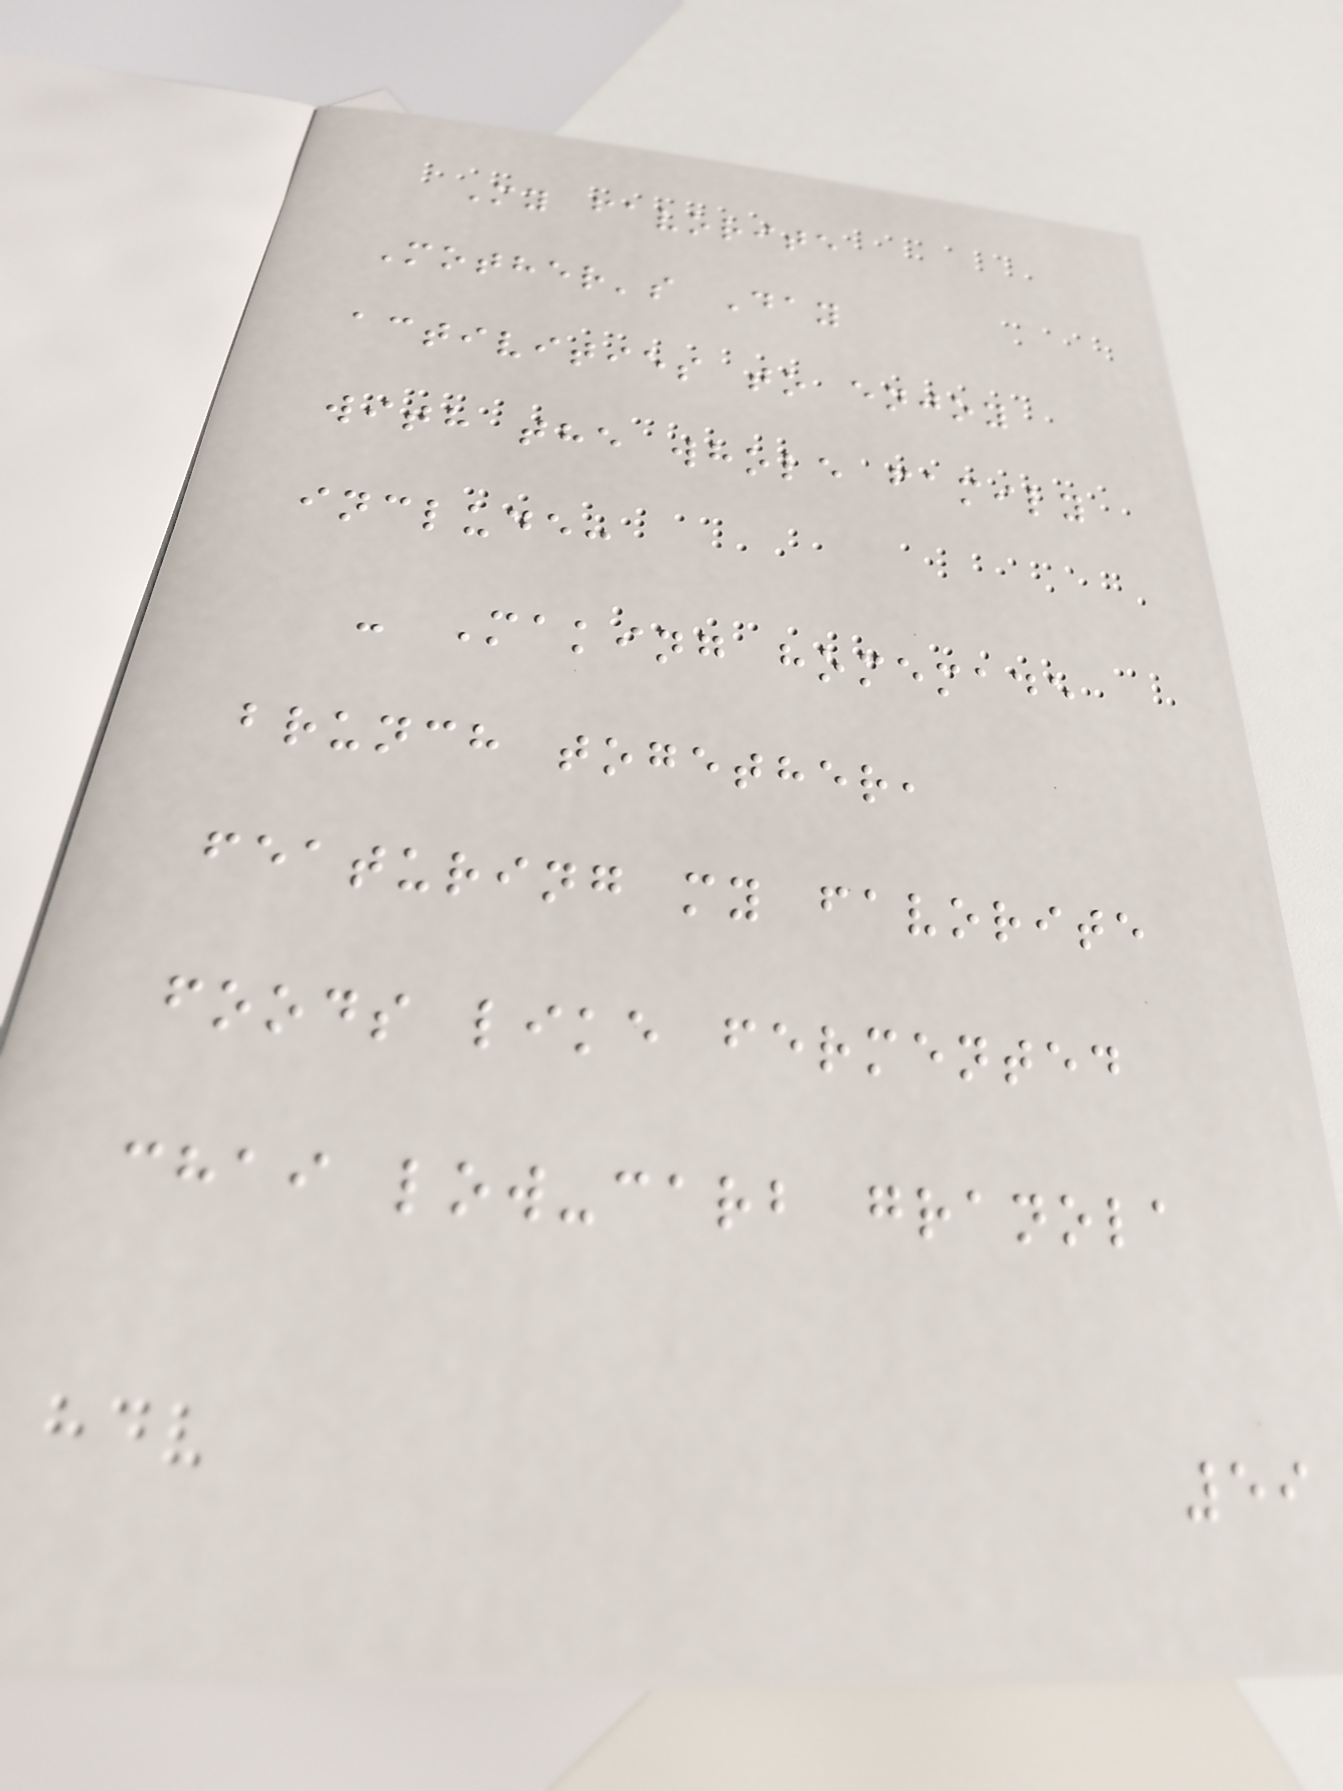My favorite
Mother's Day
activities to enjoy
with the whole family
include:
- Making homemade
brunch together,
featuring my favorite
foods like fermented
chai low-carb granola
59
